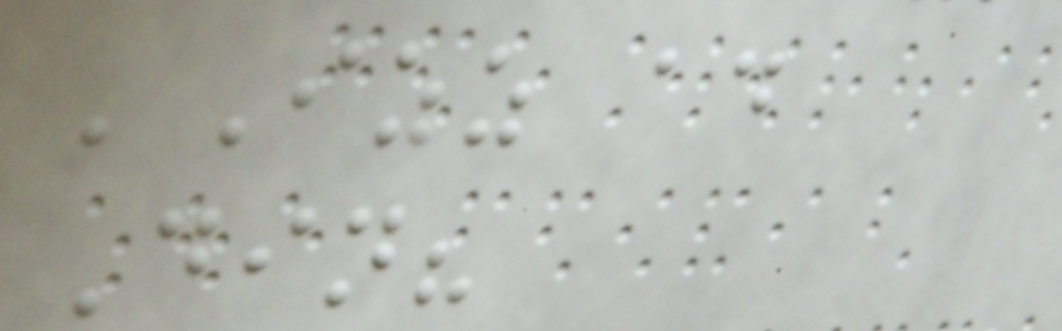'Izz ad
Din?
